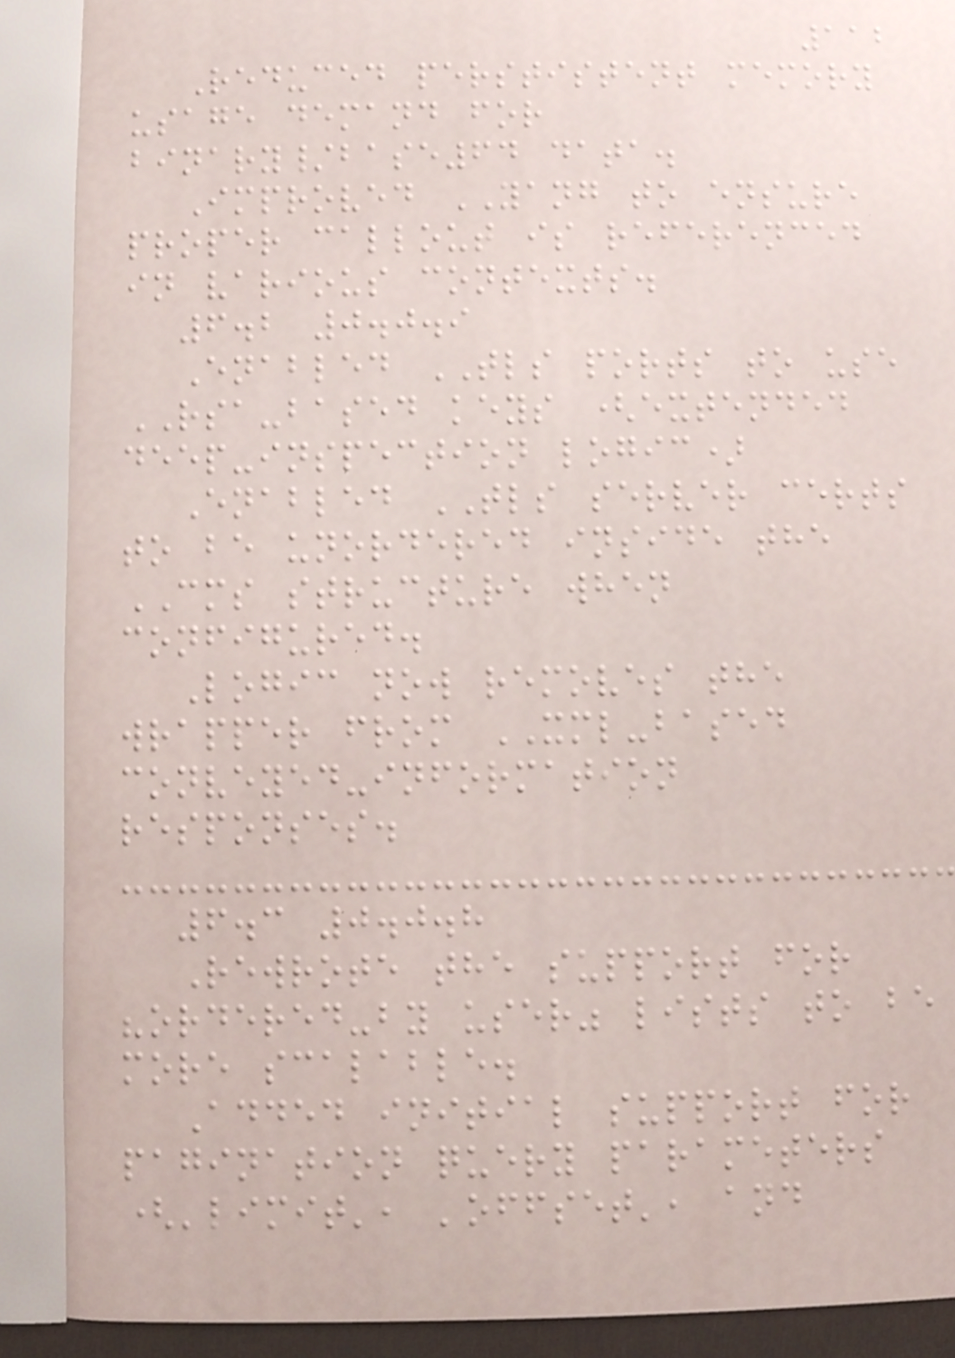112
Reduced perstistent memory
usage demand for
binary/base64 data.
Improved YANG to ensure
proper callout is referenced
in various contexts.
6.2 0.0.9
Enabled TLS ports to use
RSA-based keys (extended
deep-inspection logic)
Enabled TLS server certs
to be unordered inside the
CMS structure when
configured.
Logic now removes the
wrapper from XML-based
conveyed-information
responses.
6.3 0.0.8
Rewrote the support for
"ordered-by user" lists to be
more scalable.
Added initial support for
pagination query parameters
('limit', 'offset', and
